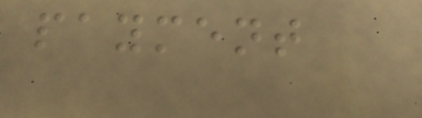payment
